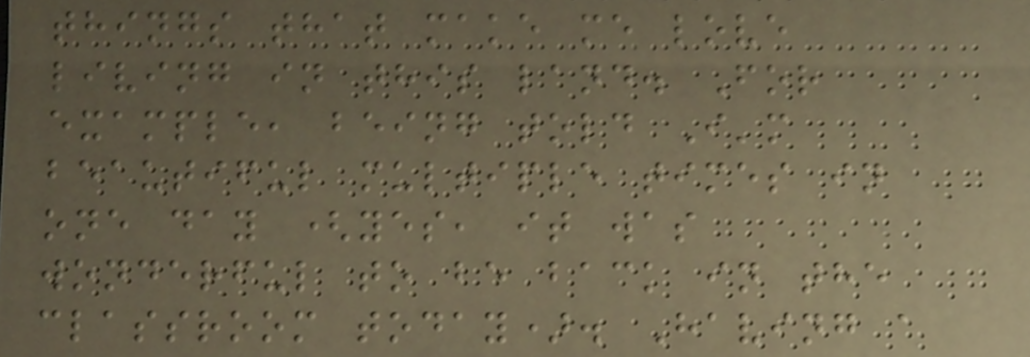things that make me love
living in this land. For
example, being told I'm
beautiful multiple times in
one day (yes, it was
wonderful to be back in the
classroom today). Having a
